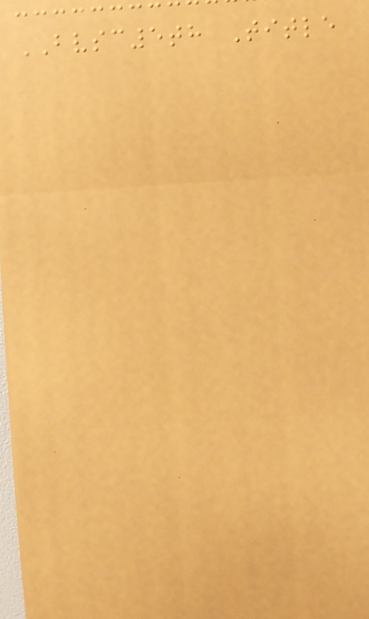BVSC5th Title
